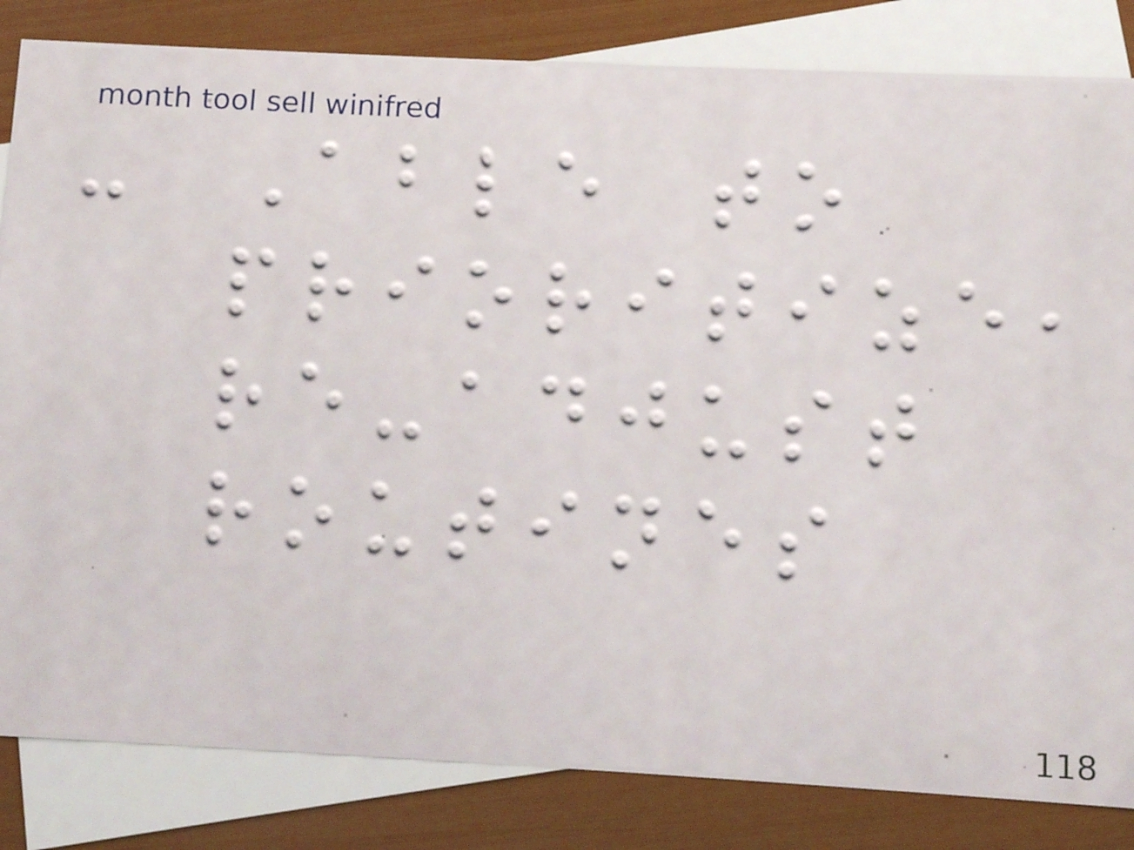- Able to
prioritize,
re-adjust
routines
